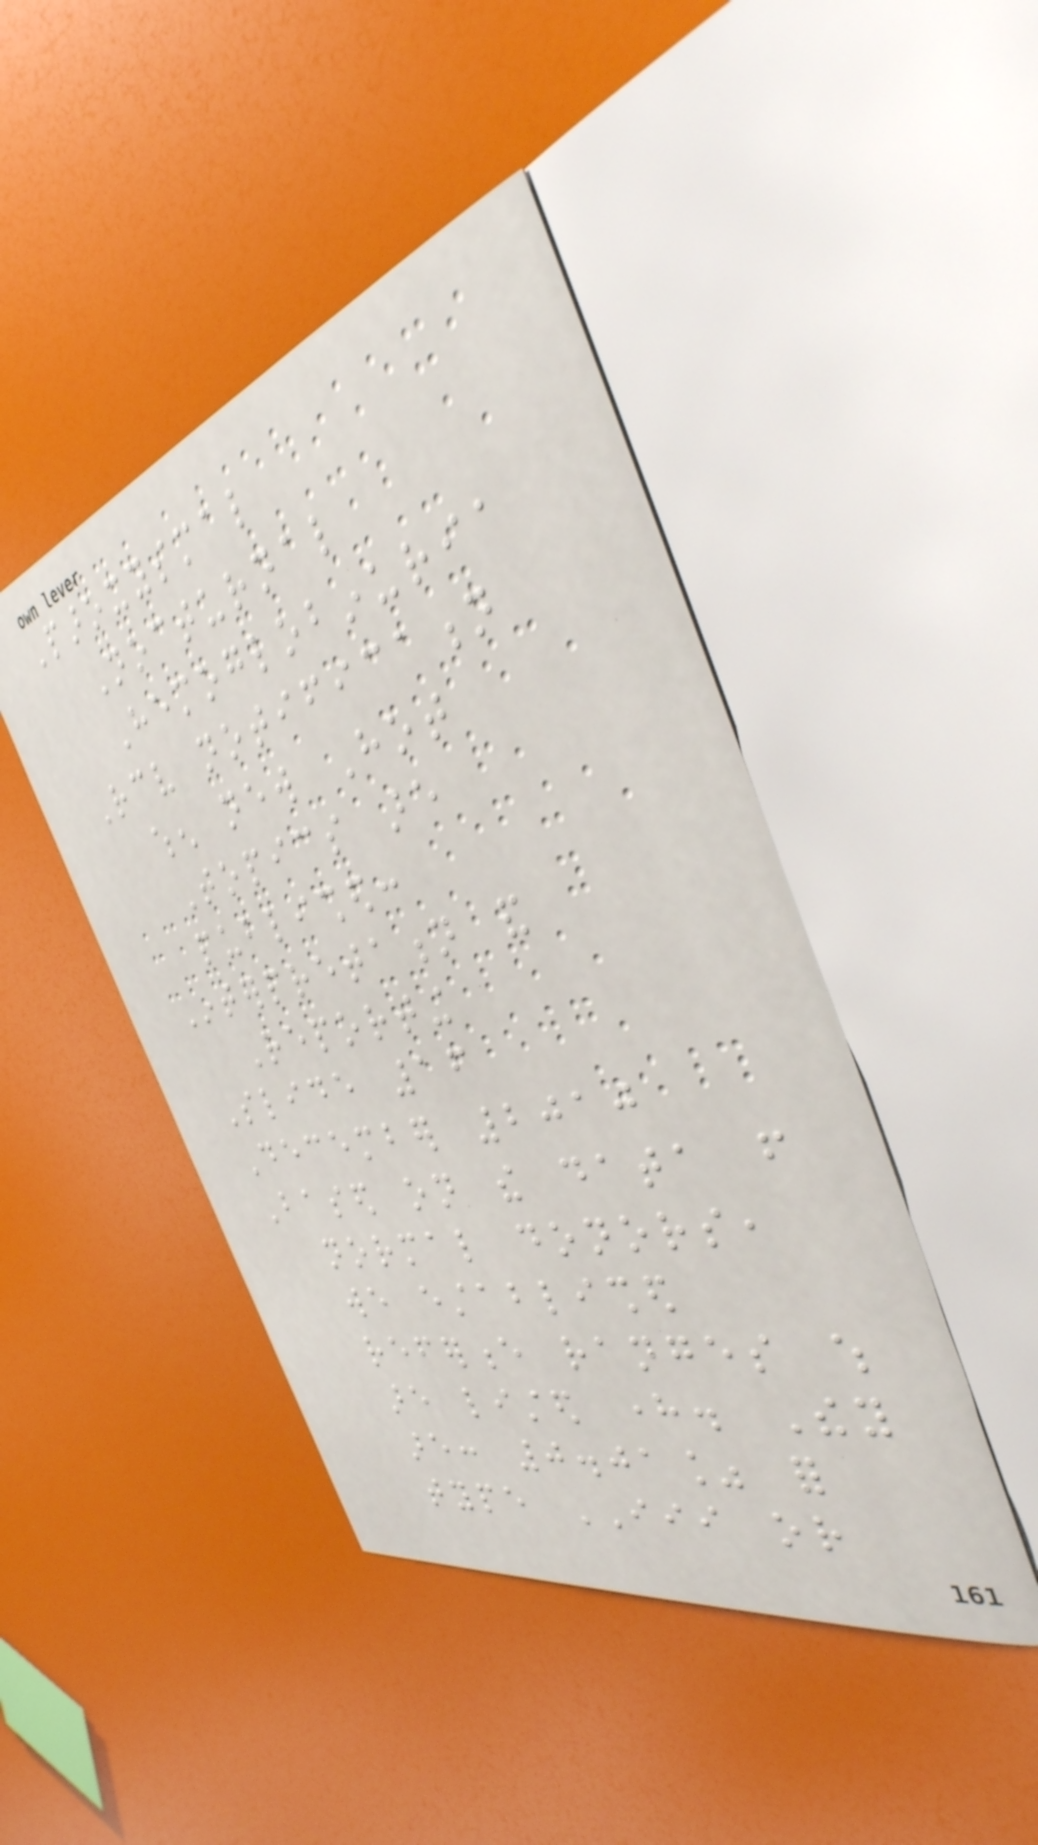Paroxysmal
Nocturnal
Hemoglobinuria
Receive notification
when new Hot
Topics are
published:
Interpretation and
Reporting
Slide 16
December 2010
Based on the data from
normal donors,
we established
reference ranges which
are listed here. They
are: 0.01% for
type III or
